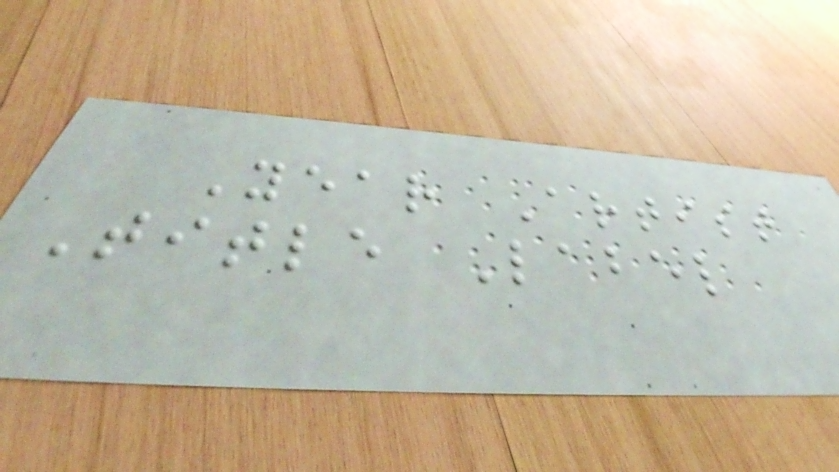Year Artist
Title Label
